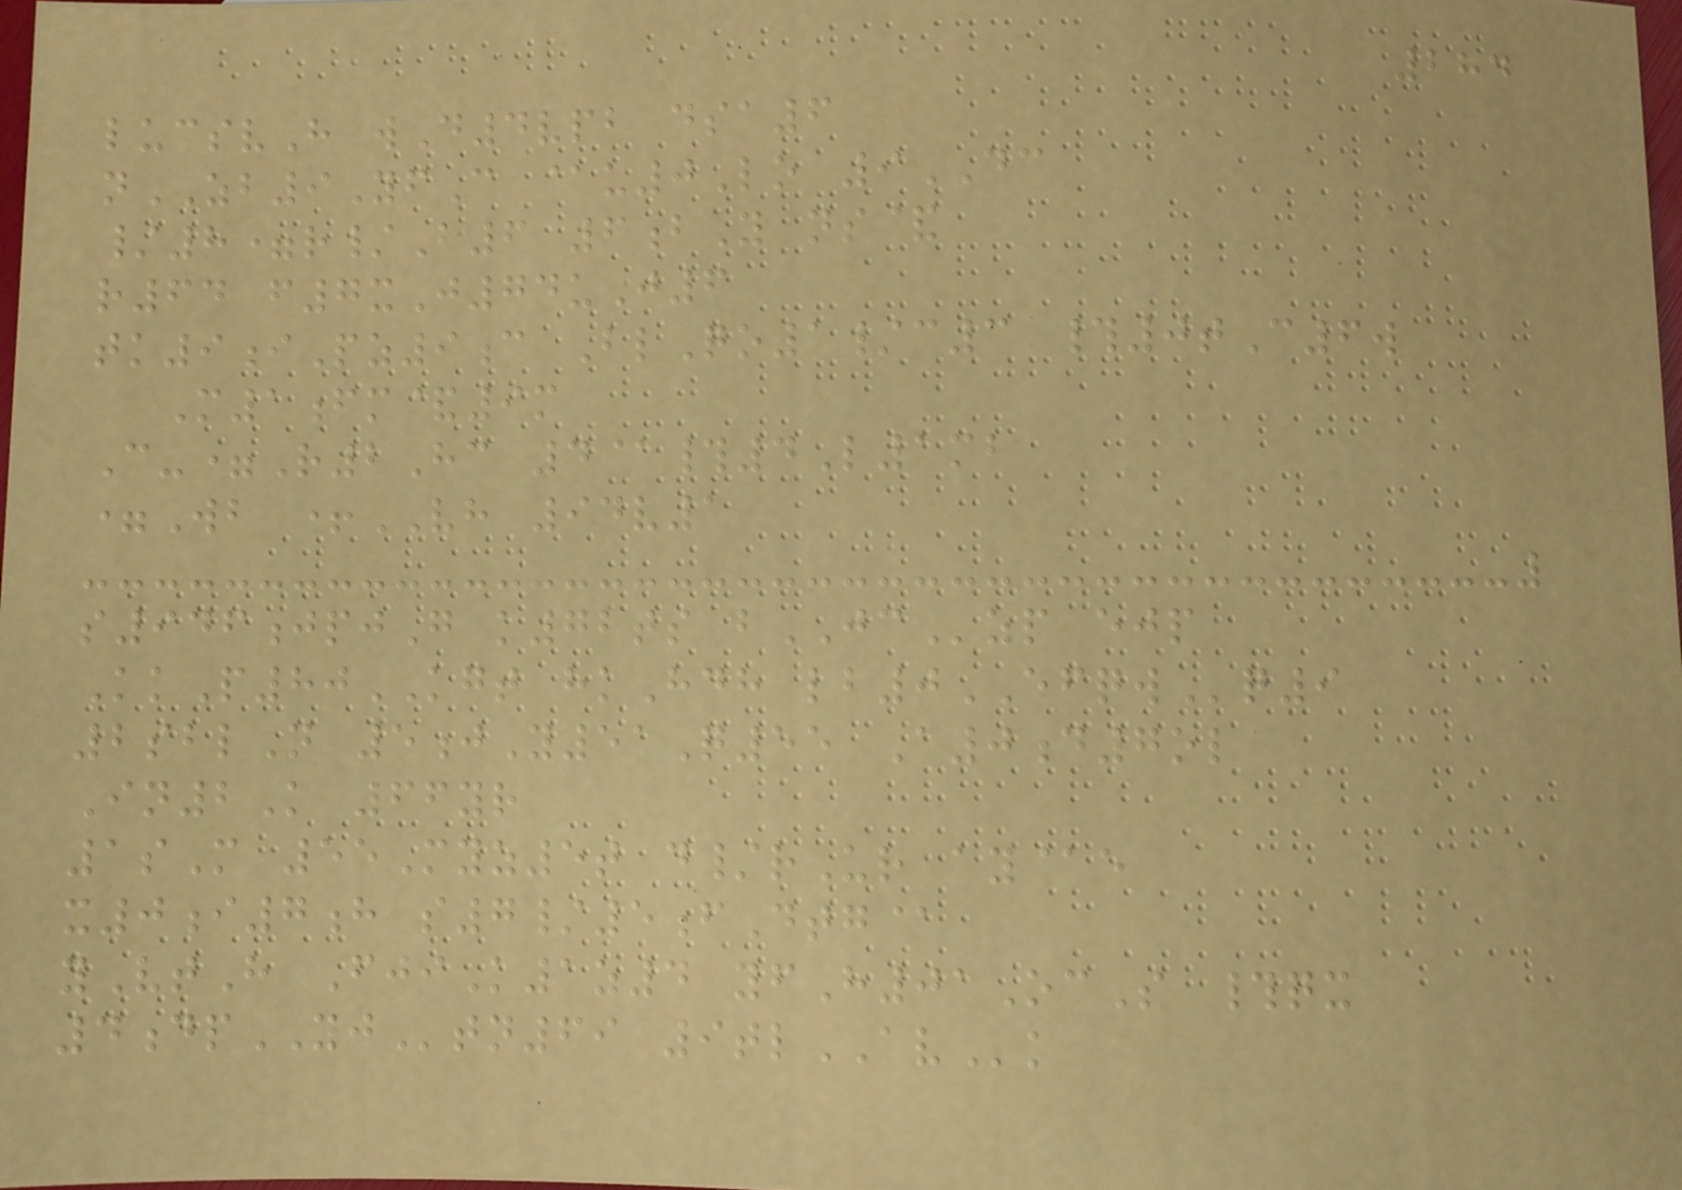284
lucsvH wD4vpb dsa6
nZB9YfC @u0Lo 9DC
/8=r/B6 6bY ns&
r64 f7xJ74uJ6
tk9iPz9c BlQo1/c3 #0tC6w
M1fm&9m
C-=R2Hc 4@#4L1mb
=Wb +VH 94v1
s946jpjG k72ts bJCzp ejp
KkP80KGT hkHdh lb0EFQWq9
2sblN 5jY51Q55 A0d7ol
In2K 66yr
1sM 55Myz5t d/rUr ay@e
x0i7h s7/5fDtg@
yVtH FjiK1z4 yfH01OcS #qx
4dpYJtn69 9tlAVk
